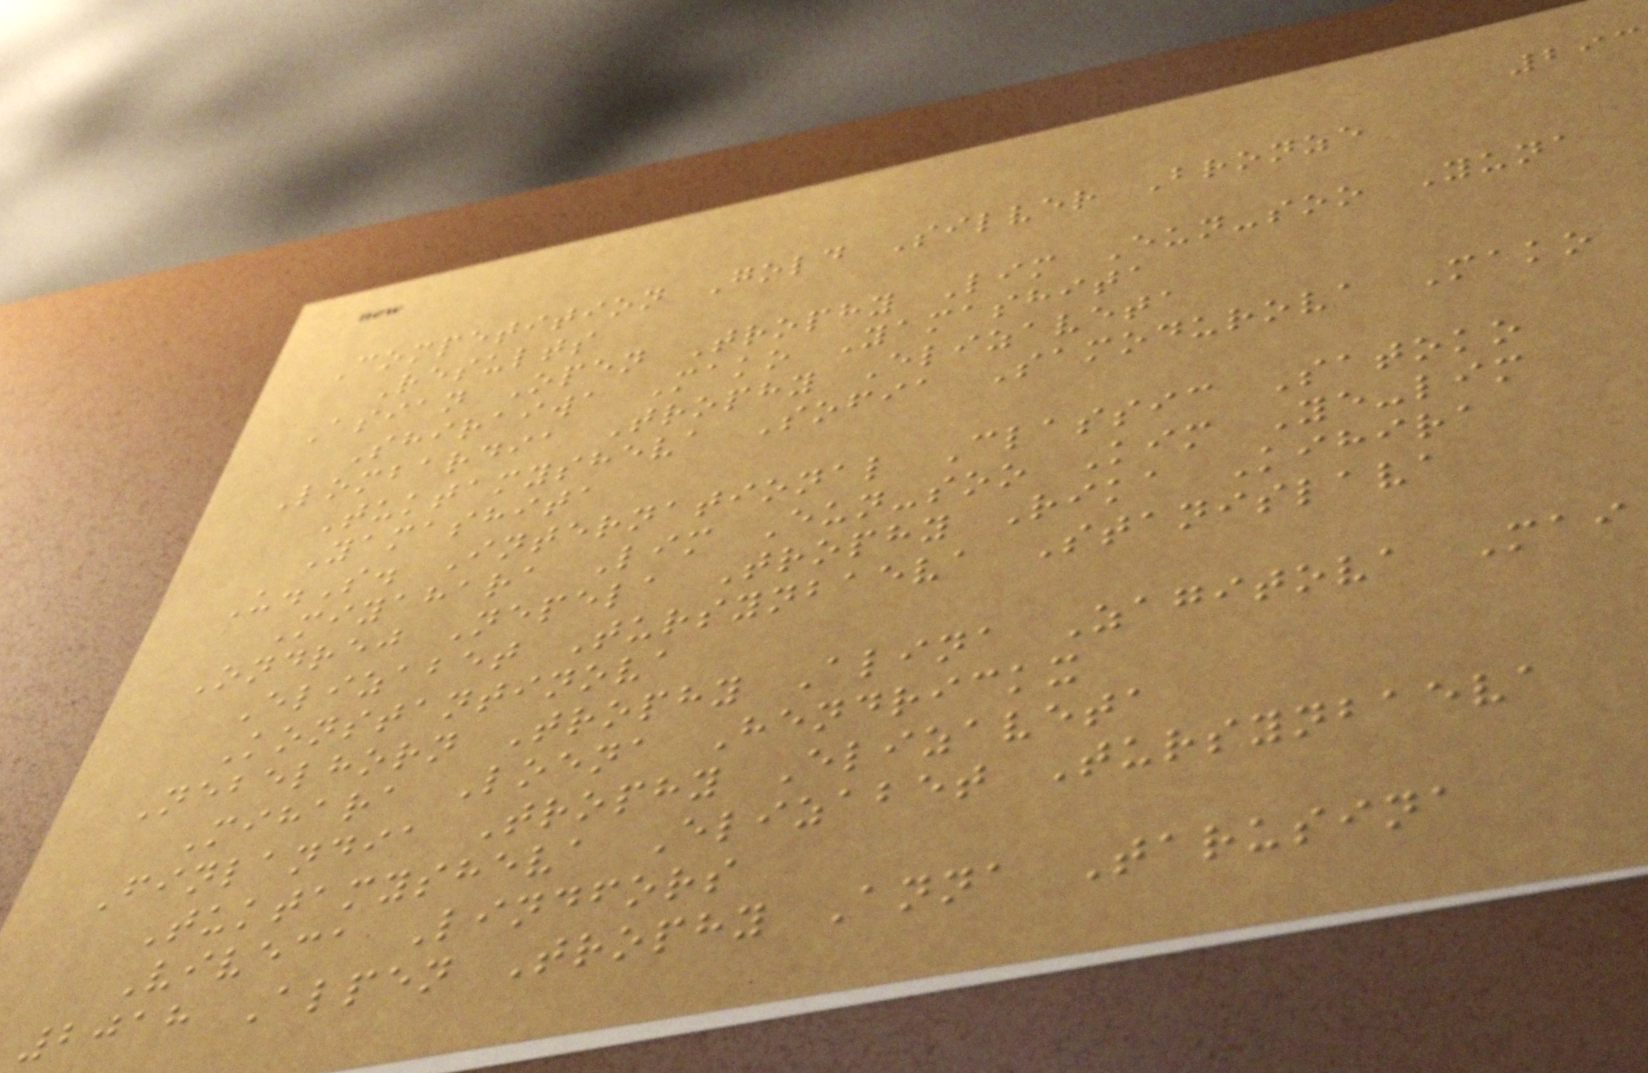293
Competition Gold Silver Bronze
Results
Asian Open Trophy Lim Eun-soo Yuna
Shiraiwa Mako Yamashita
Lombardia Trophy Elizaveta
Tuktamysheva Sofia Samodurova Mako
Yamashita
U.S. International Classic Satoko
Miyahara Lim Eun-soo Kim Ye-lim
Ondrej Nepela Trophy Rika Kihira
Elizabet Tursynbaeva Stanislava
Konstantinova
Nebelhorn Trophy Alina Zagitova Mai
Mihara Loena Hendrickx
Finlandia Trophy Elizaveta
Tuktamysheva Elizabet Tursynbaeva
Viveca Lindfors
2018 Alpen Trophy Anna Tarusina
